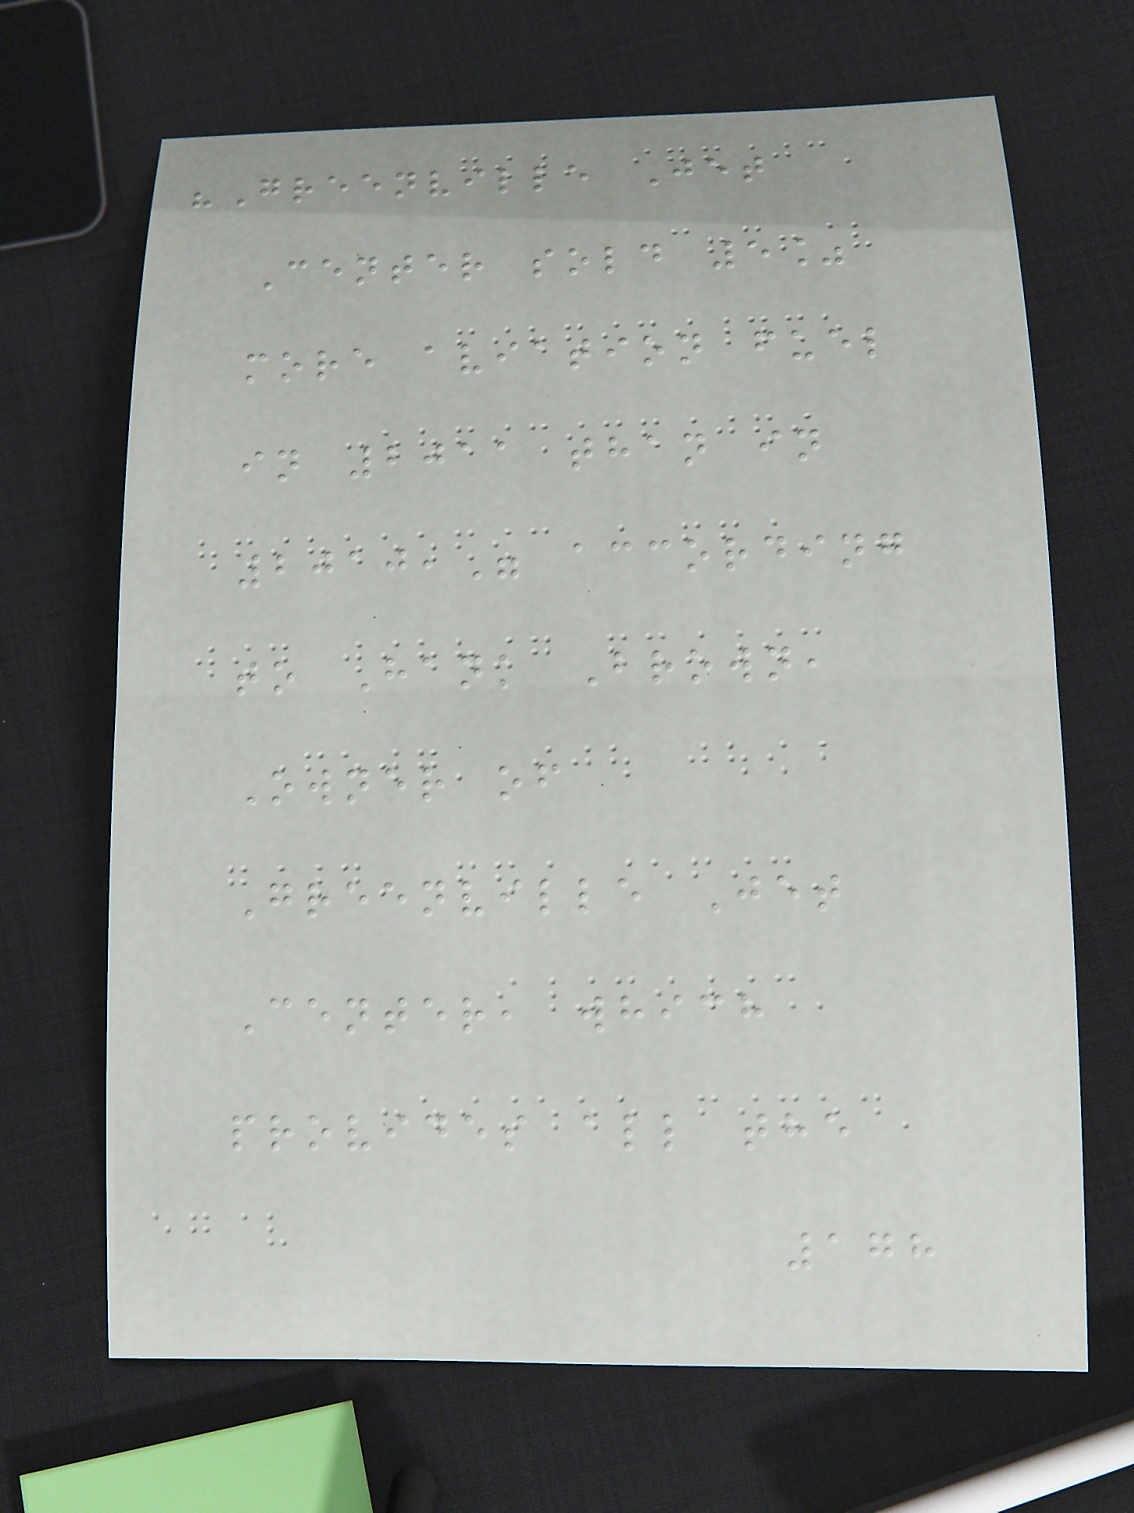"Greenville Jet
Center sold 5%
more aviation fuel
in 2011 than in
2010," according
to Hank Brown,
Owner of
Greenville Jet
Center, which
provides all the
178
